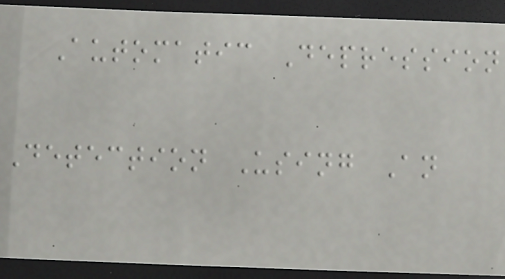Automatic Depression
Detection Using An
